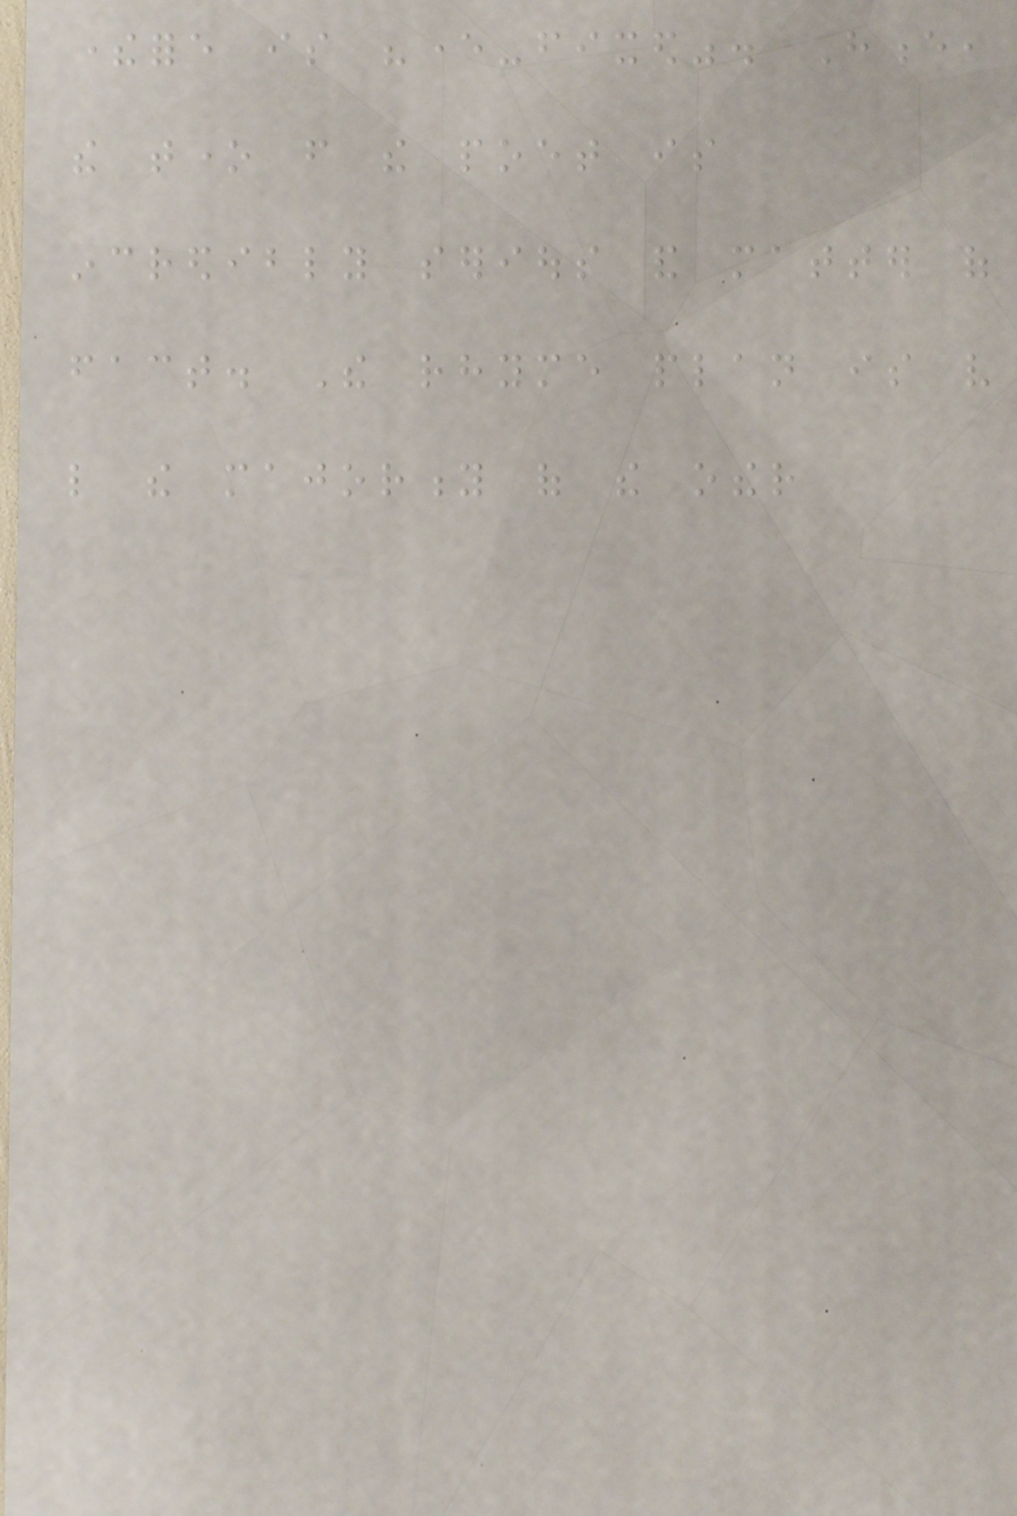therefore is "ever-fixed". Hence,
the tone from the poet is
incredibly serious and matter of
fact. The rhyme plan is very
like the majority of the other
